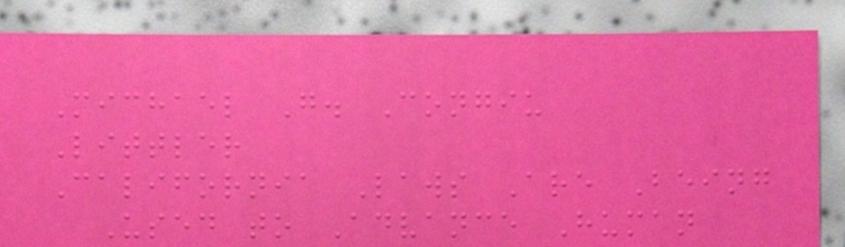Michael G. Congiu
Littler
California Laws Are Being
Used to Advance Human
